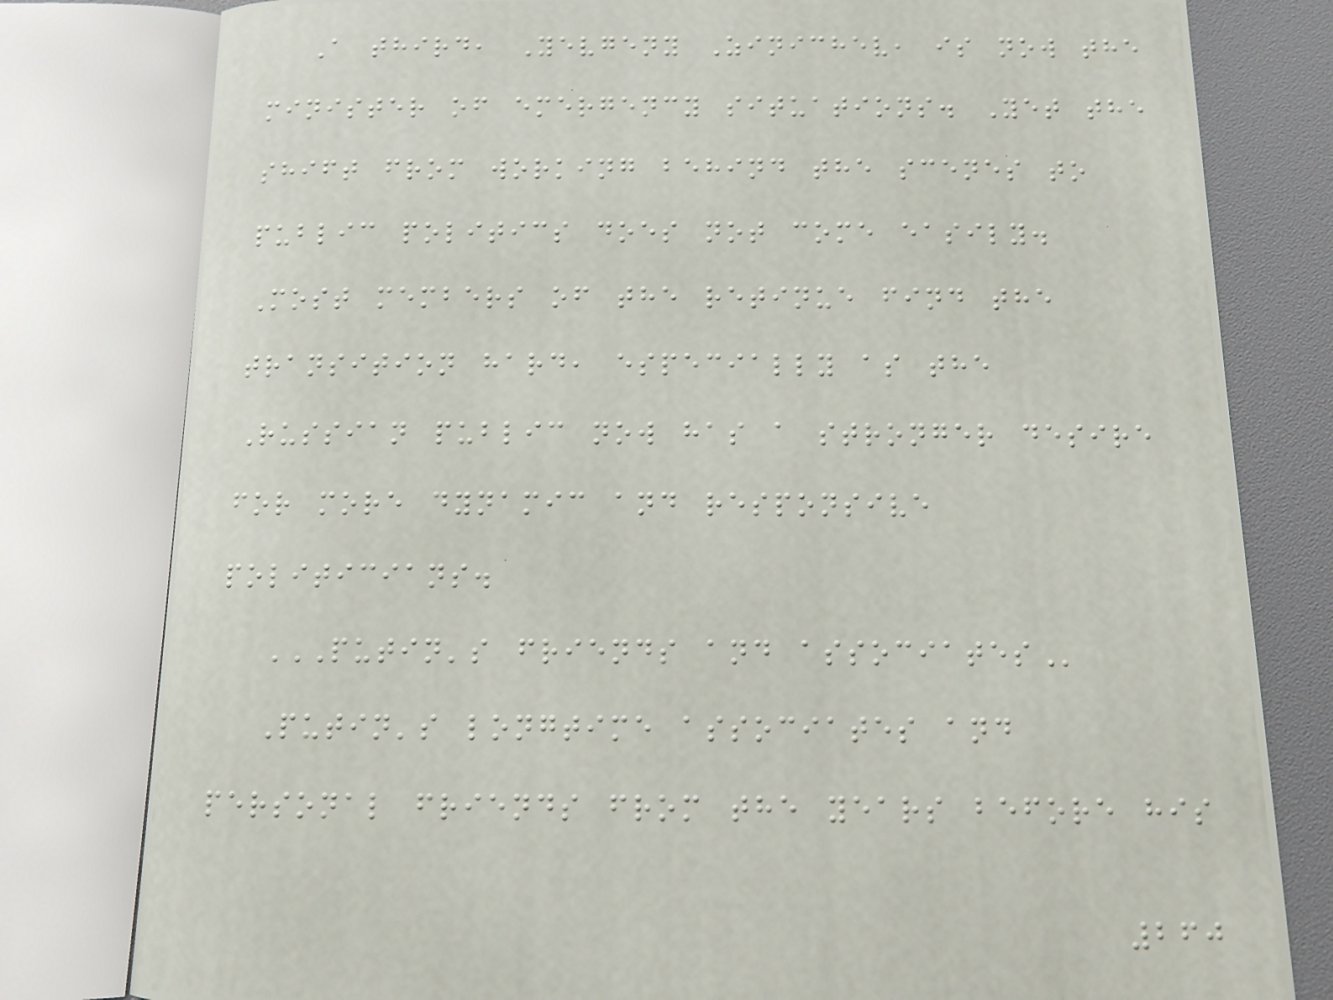A third, Yevgeny Zinichev, is now the
minister of emergency situations. Yet the
shift from working behind the scenes to
public politics does not come easily.
Most members of the retinue find the
transition hard, especially as the
Russian public now has a stronger desire
for more dynamic and responsive
politicians.
PUTIN'S FRIENDS AND ASSOCIATES
Putin's longtime associates and
personal friends from the years before his
260
